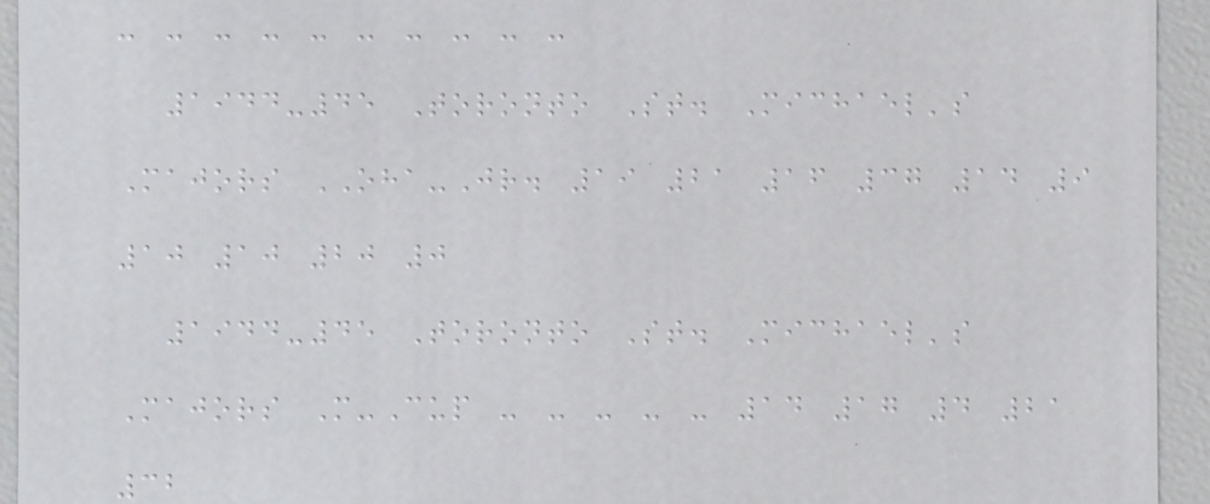- - - - - - - - - -
1944-45 Toronto St. Michael's
Majors OHA-Jr. 19 21 16 37 14 9
10 10 20 0
1944-45 Toronto St. Michael's
Majors M-Cup - - - - - 14 17 4 21
32
